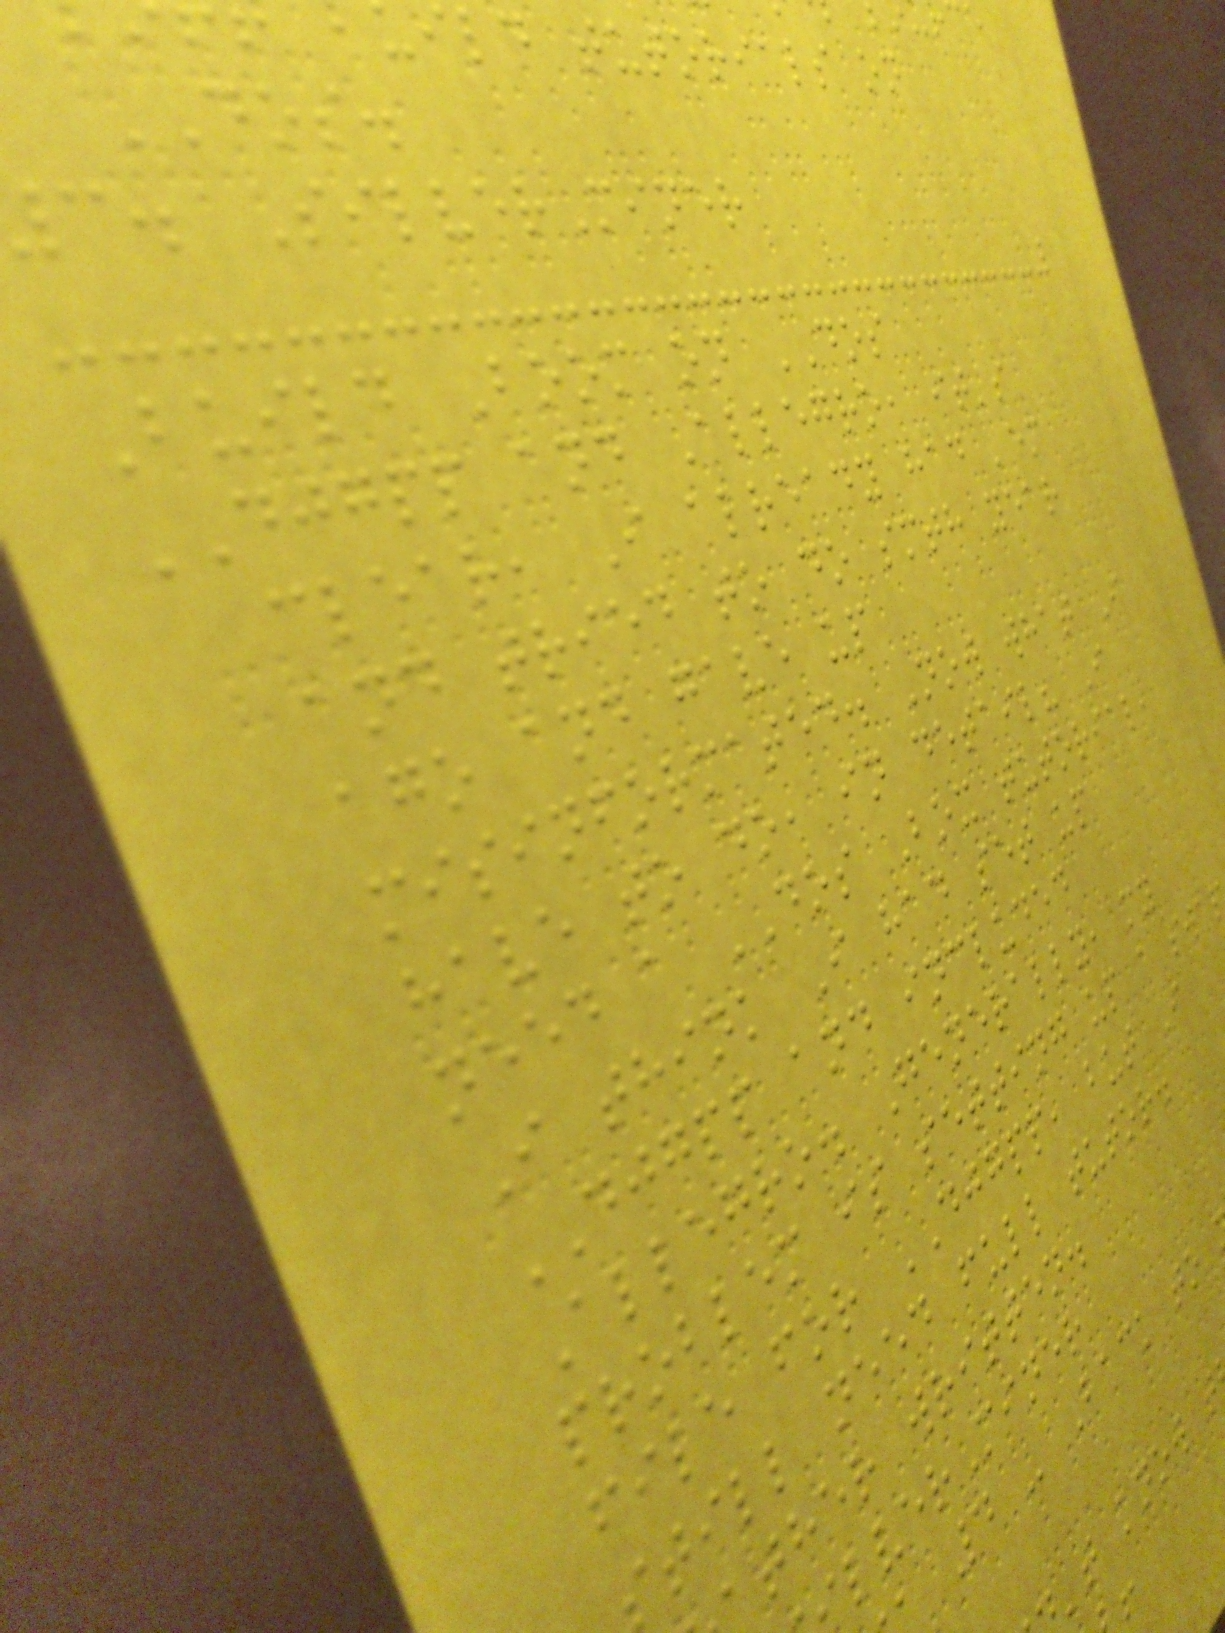ild tutorials on
DOS.
c. SilverMiner
Build Boom on DOS
DJGPP and Allegro, it's
clear, I already had 'em
and tried to do smth year
ago and gave up
misinformated. Now what I
have to do, in detail? I
need a DOS Box tutorial,
I think I had set up
DJGPP and included
Allegro. Generally, my
problem is setting up a swa
file for DJGPP, but I
till need full tutor.
ther written.
lverMiner
4 - Back to
't know t
